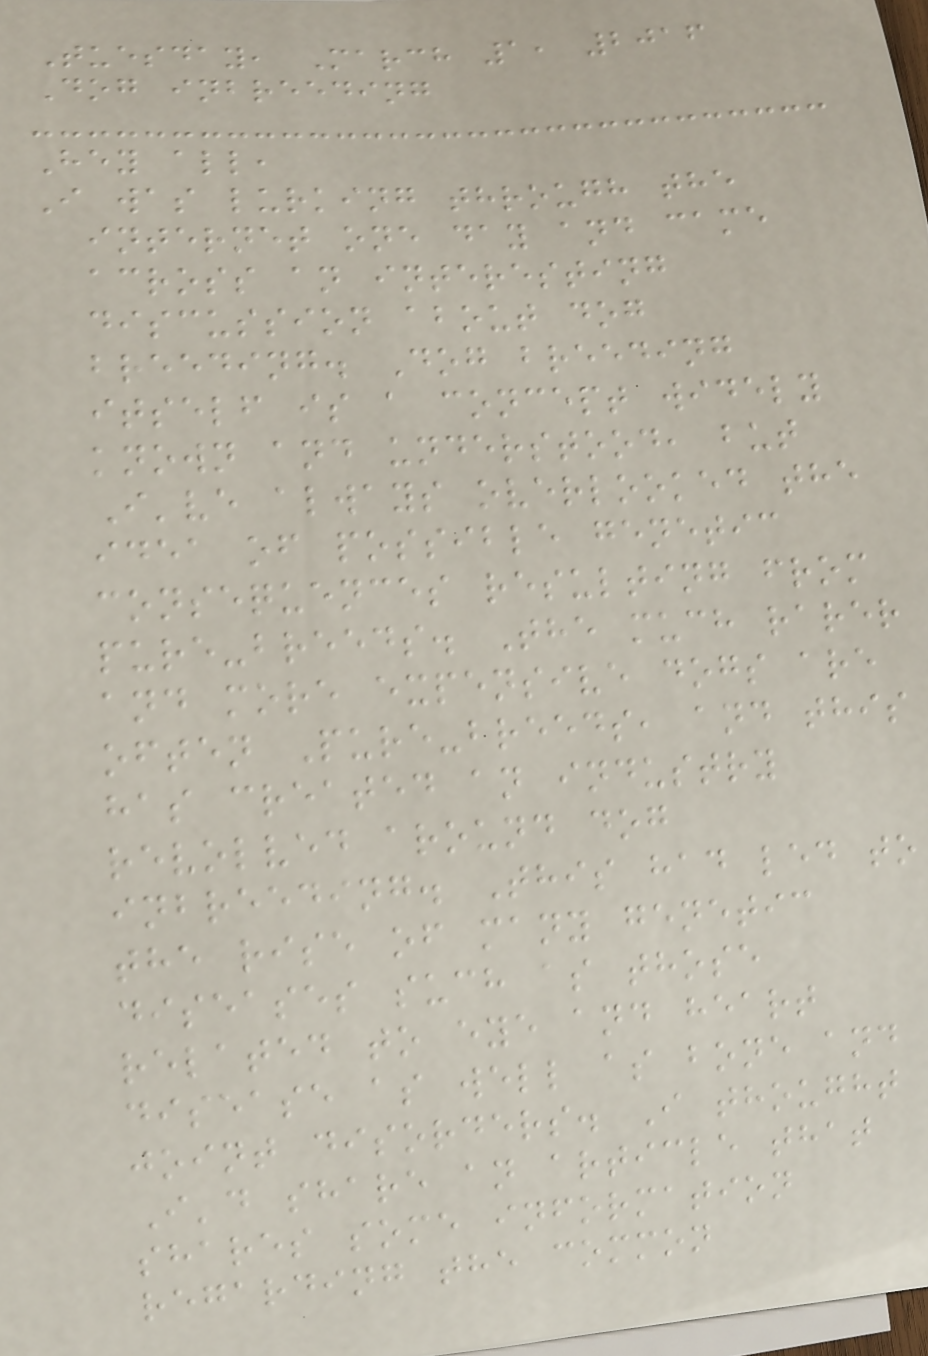Tuesday, March 1, 2016
Dog inbreeding
Hey all,
I was lurking through the
internet one day and came
across an interesting
discussion about dog
breeding. Dog breeding
itself is a concept widely
known and understood, but
I've always overlooked the
idea of possible genetic
consequences resulting from
pure-breeds. The much rarer
and more expensive dogs are
often Pure-breeds, and this
has created an industry
revolved around dog
inbreeding. This had led to
the rise of many genetic
diseases such as those
related to eye and heart
disease as well as bone and
joint disorders. I thought
I'd share an article that
shares some information
regarding the common
